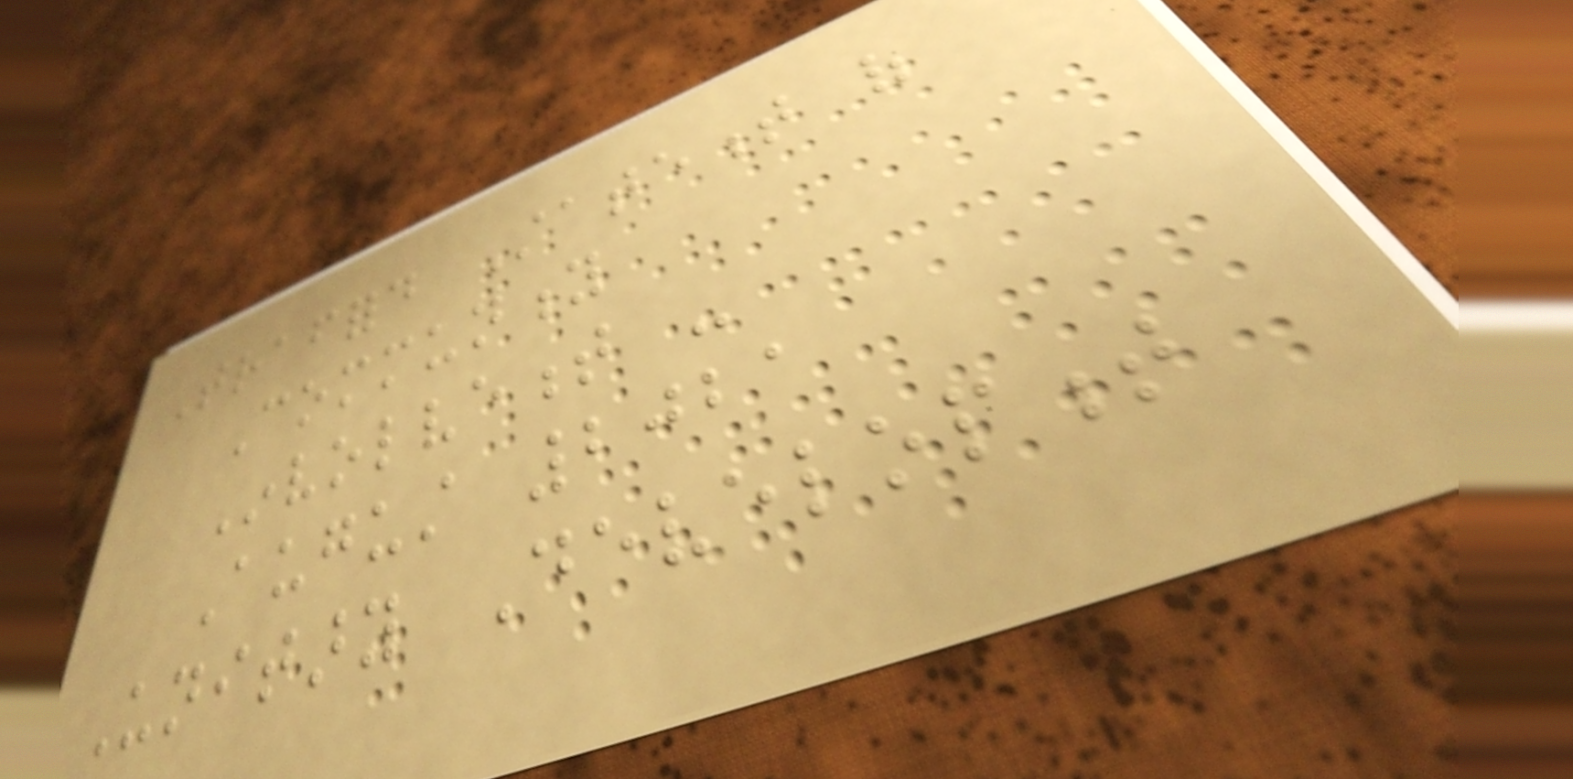Trafford Statement of
Community
Involvement -
August 2021
Unitary Development
